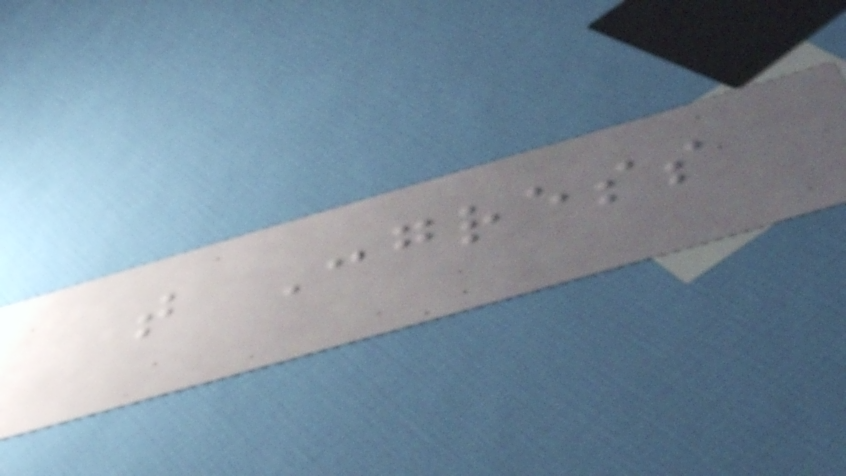that Congress
